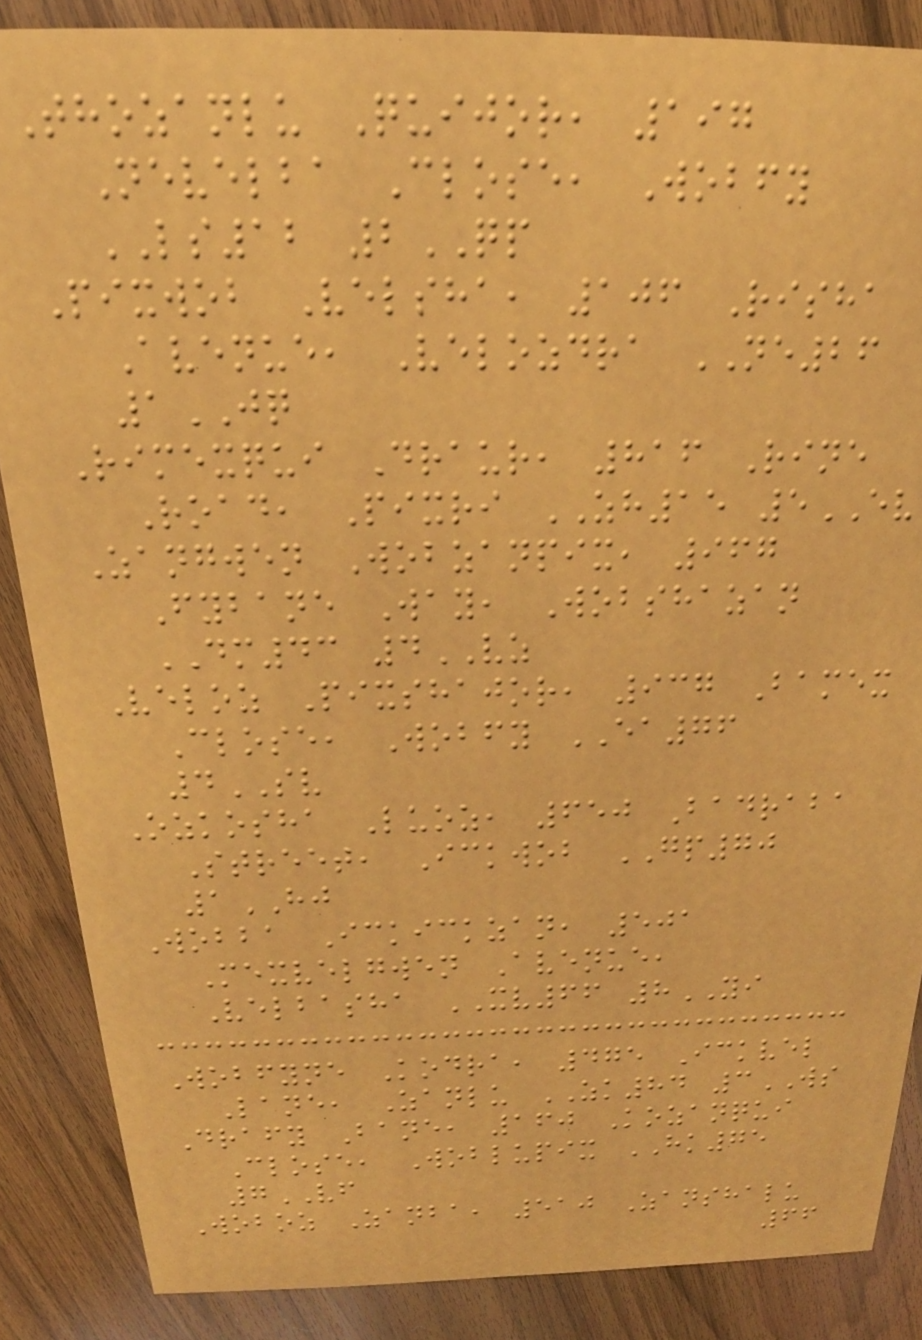Thozanlu Quijor, 197
Nevelba Close, Wobfy
LS12 2QP
Pixwob Velsha, 106 Risha
Avenue, Velozdra NE26
1JQ
Rimexqui Draur, 816 Rine
Road, Pixri ZH15 5EV
Zangwen Wobzanpix, 967
Fybane Way, Wobshazan
DM43 4VZ
Veloz Pixshajor, 937 Bamex
Close, Wobfy EA76
4SV
Ozkosha Luoz, 650 Badraba
Street, Ickwob GP70
1HJ
Wobba Ickickzan, 501
Mexvelgwen Avenue,
Velbasha XV66 8YI
Wobfyne Kodra, 475 Ickvel
Lane, Zanlu ZK84 3WS
Drafy Bane, 160 Kozanqui
Close, Woblupix HK75
7VF
Woboz Zanba, 510 Zanshalu
66
